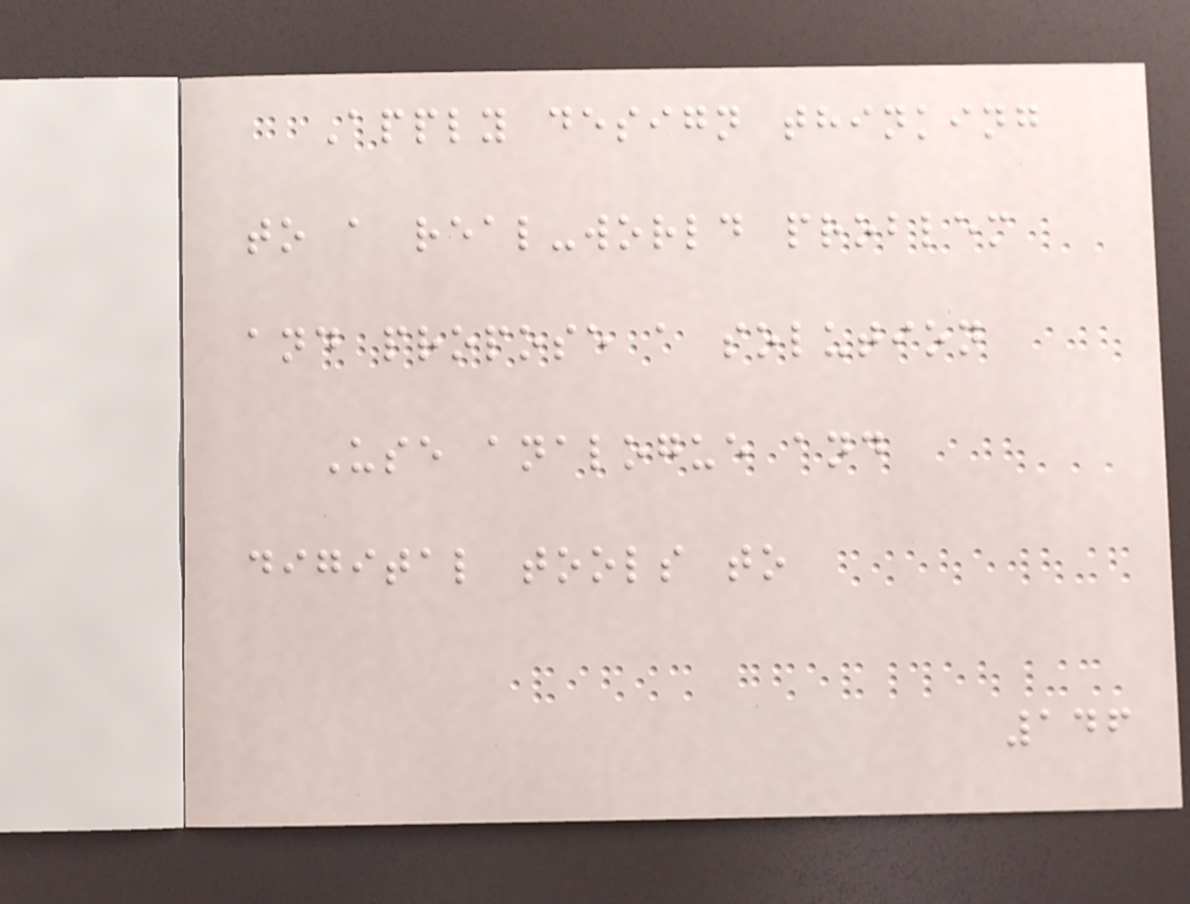Apply design thinking
to a real-world problem
and propose a solution
Use analogue and
digital tools to
146
